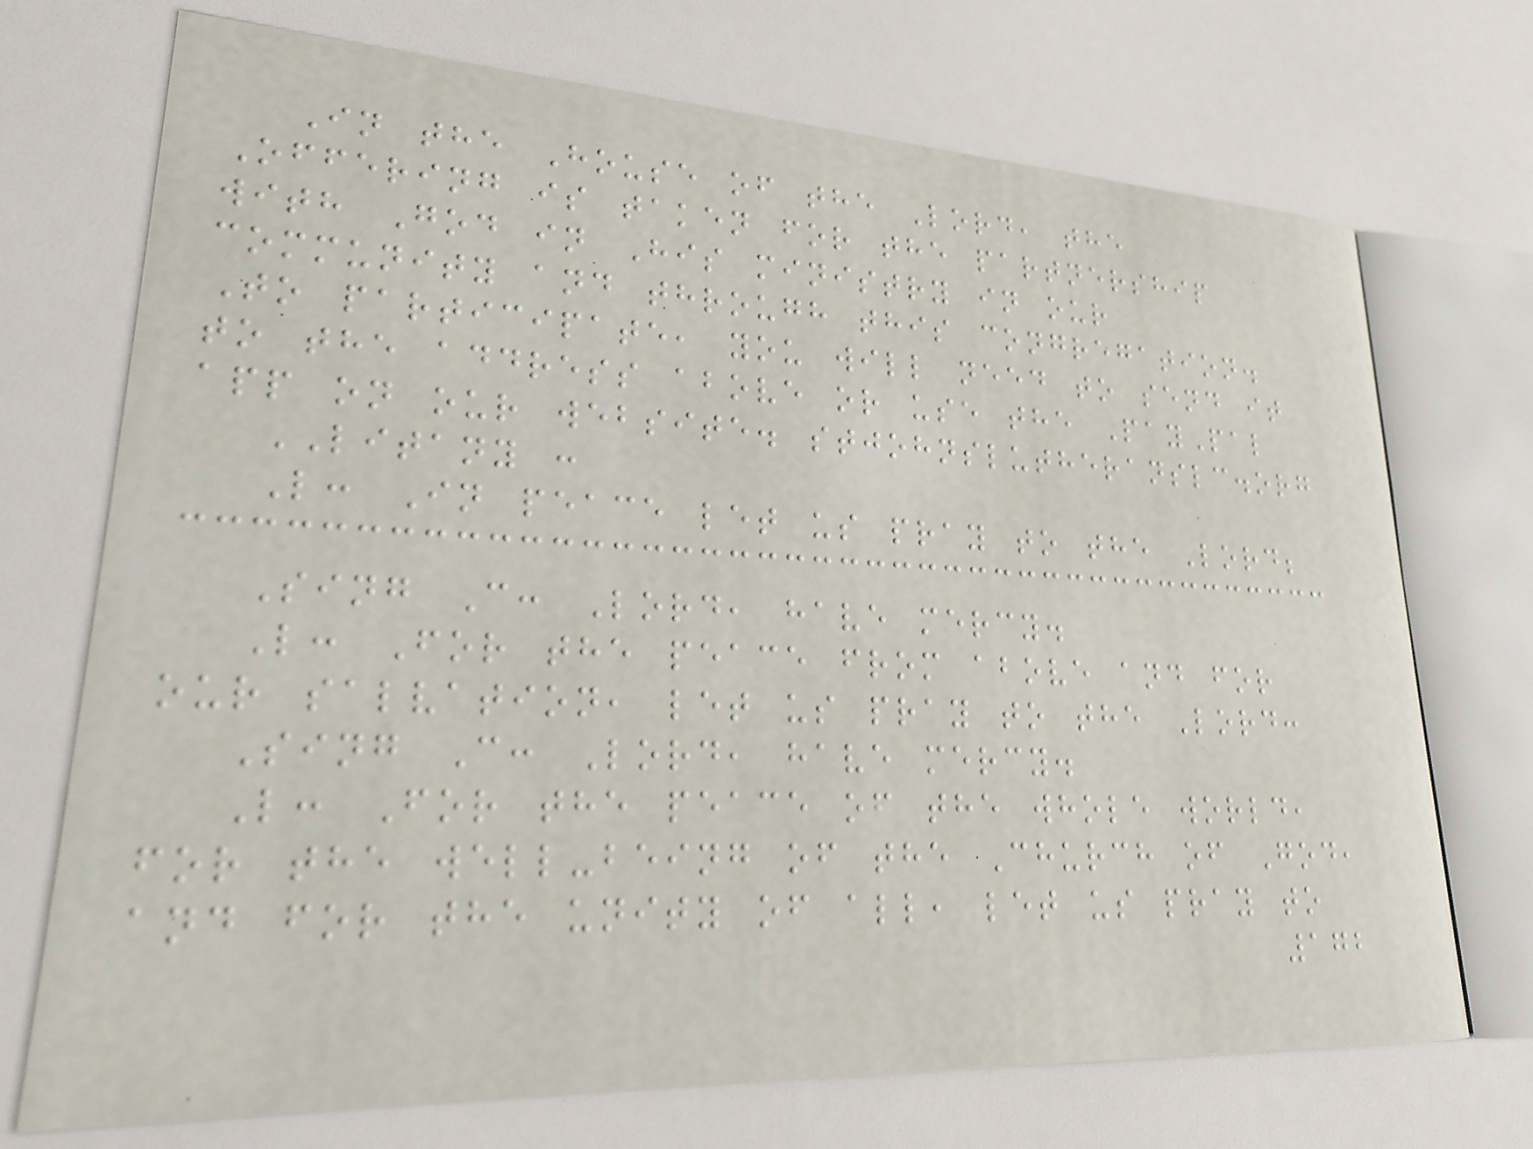In the House of the Lord, the
Offering is taken for the partnership
with God in His ministry in our
community and through this congregation.
To participate, you will need to send it
to the address above or use the PayPal
app on our website. stjohnslutheranslc.org
LITANY :
L: In peace let us pray to the Lord;
Sing C: Lord, have mercy.
L: For the peace from above and for
our salvation, let us pray to the Lord:
Sing C: Lord, have mercy.
L: For the peace of the whole world,
for the well-being of the Church of God,
and for the unity of all, let us pray to
172
